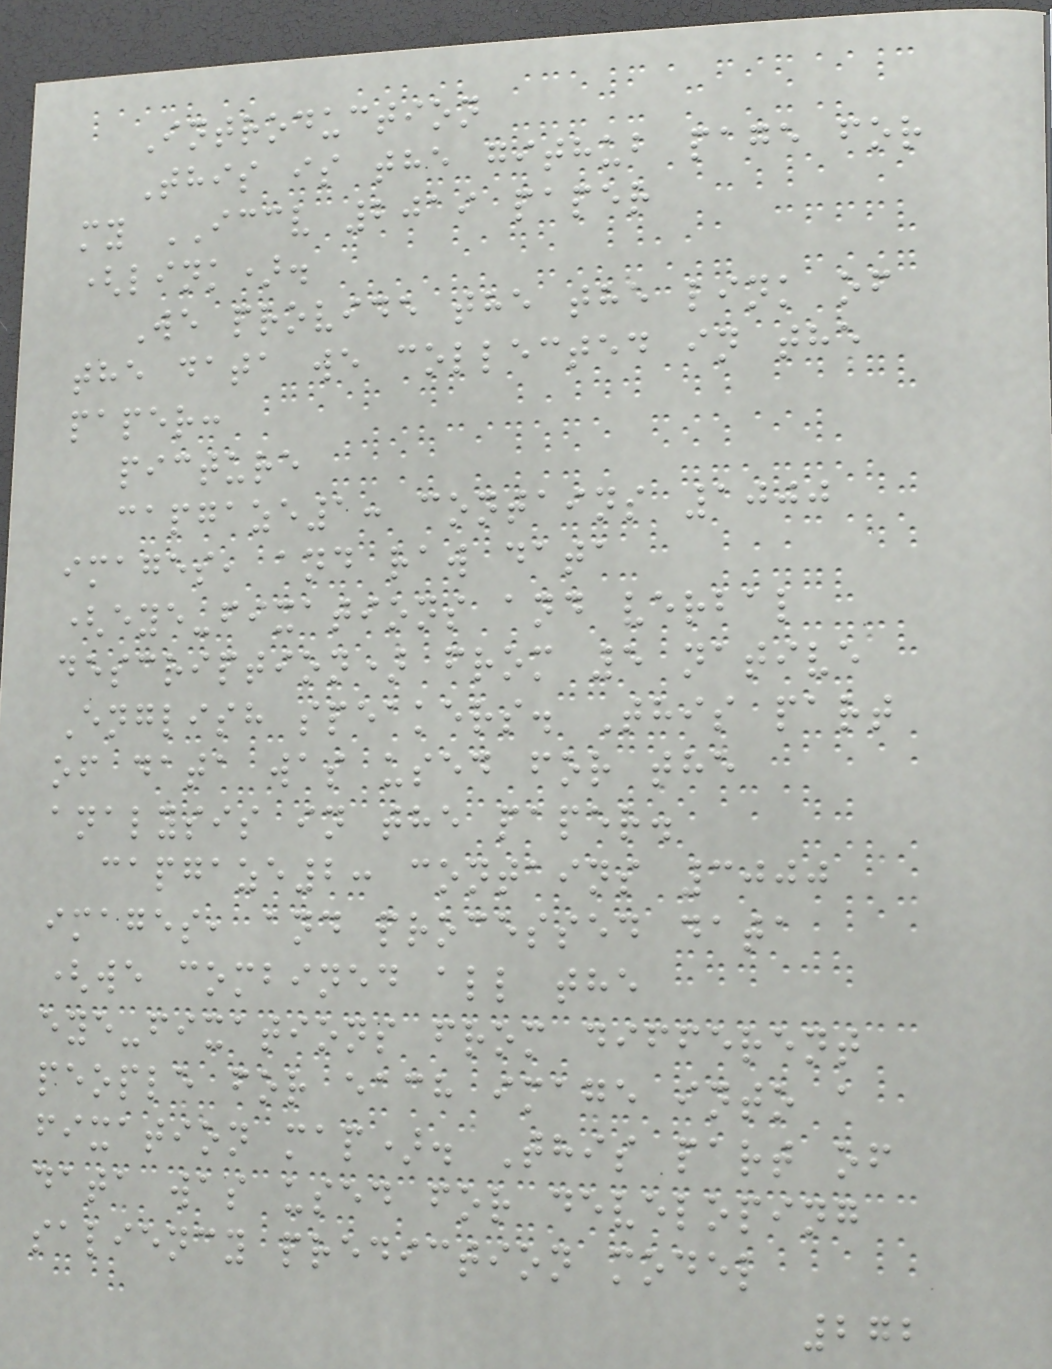Introduction
This is the github page for
my ICCV 2019 paper
(link).
We provide the the link of
the data we collected in the
paper:
picture
capgaze1: contains 1000
images, and raw data
(eye-fixations and verbal
description) from 5 native
English speakers. This part
of data was used for the
analysis in the paper.
capgaze2: contains 3000
images, and processed data
(we combined all the
eye-fixations from different
people for each image into a
fixation map). This part of
data was used for developing
saliency prediction model
272
